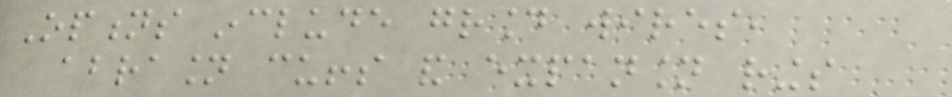Options include ground wires,
abrasion cuffs and expansion rings
